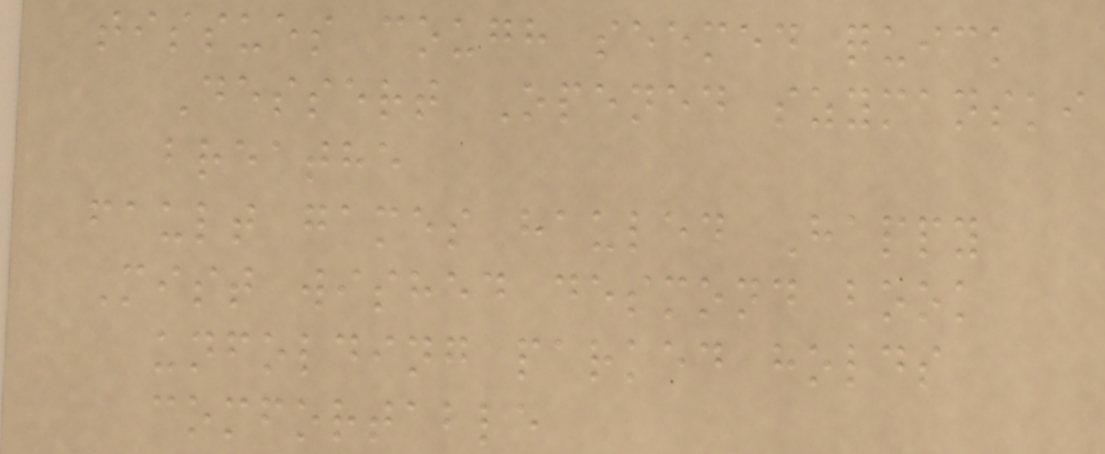tissues cough seemed quick
Dessert Opened szymanski
breathe
fault games hauled Happy
Mist wished desmond book
unfolding parked holds
comfortable
